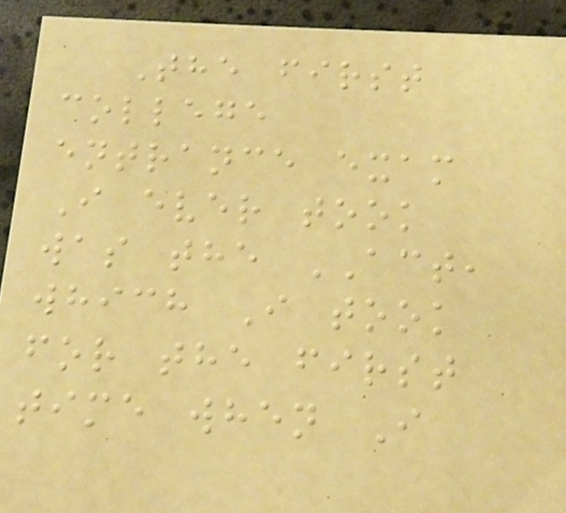The first
college
entrance exam
I ever took
was the ACT,
which I took
for the first
time when I
